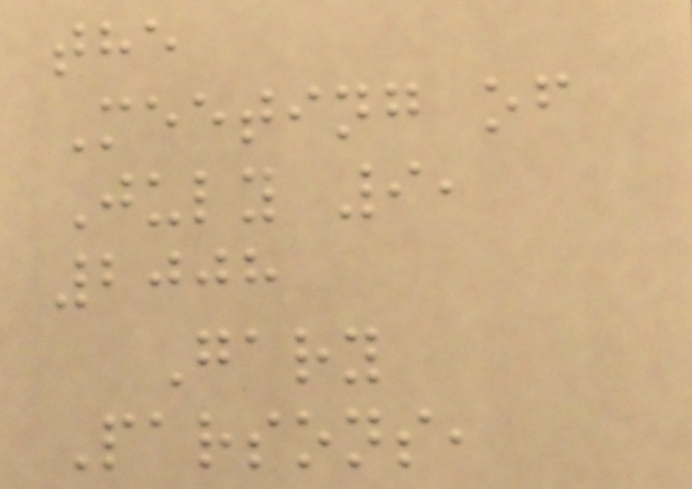the
Meeting of
July 9,
2008
Gary
Parsons,
